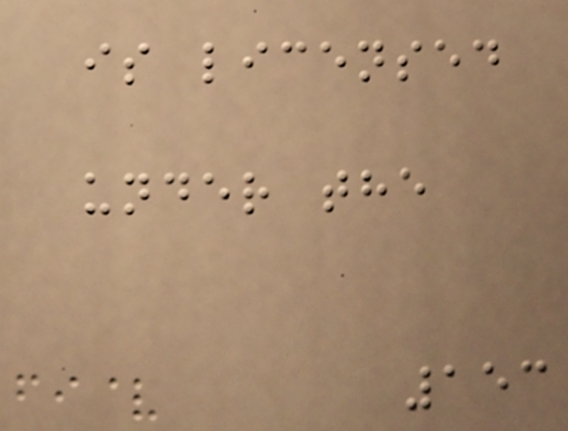is licensed
under the
153
